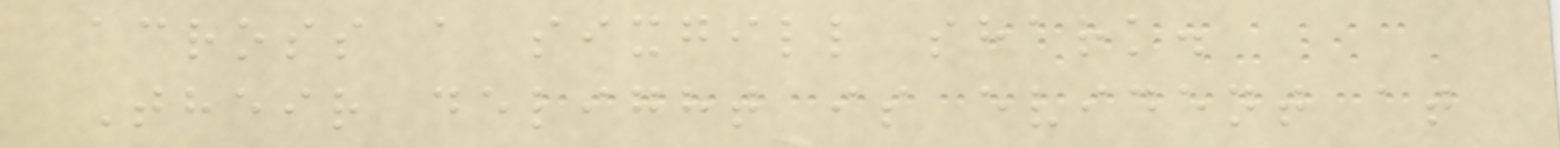across a sixgill shark.
Their delight is evident at
